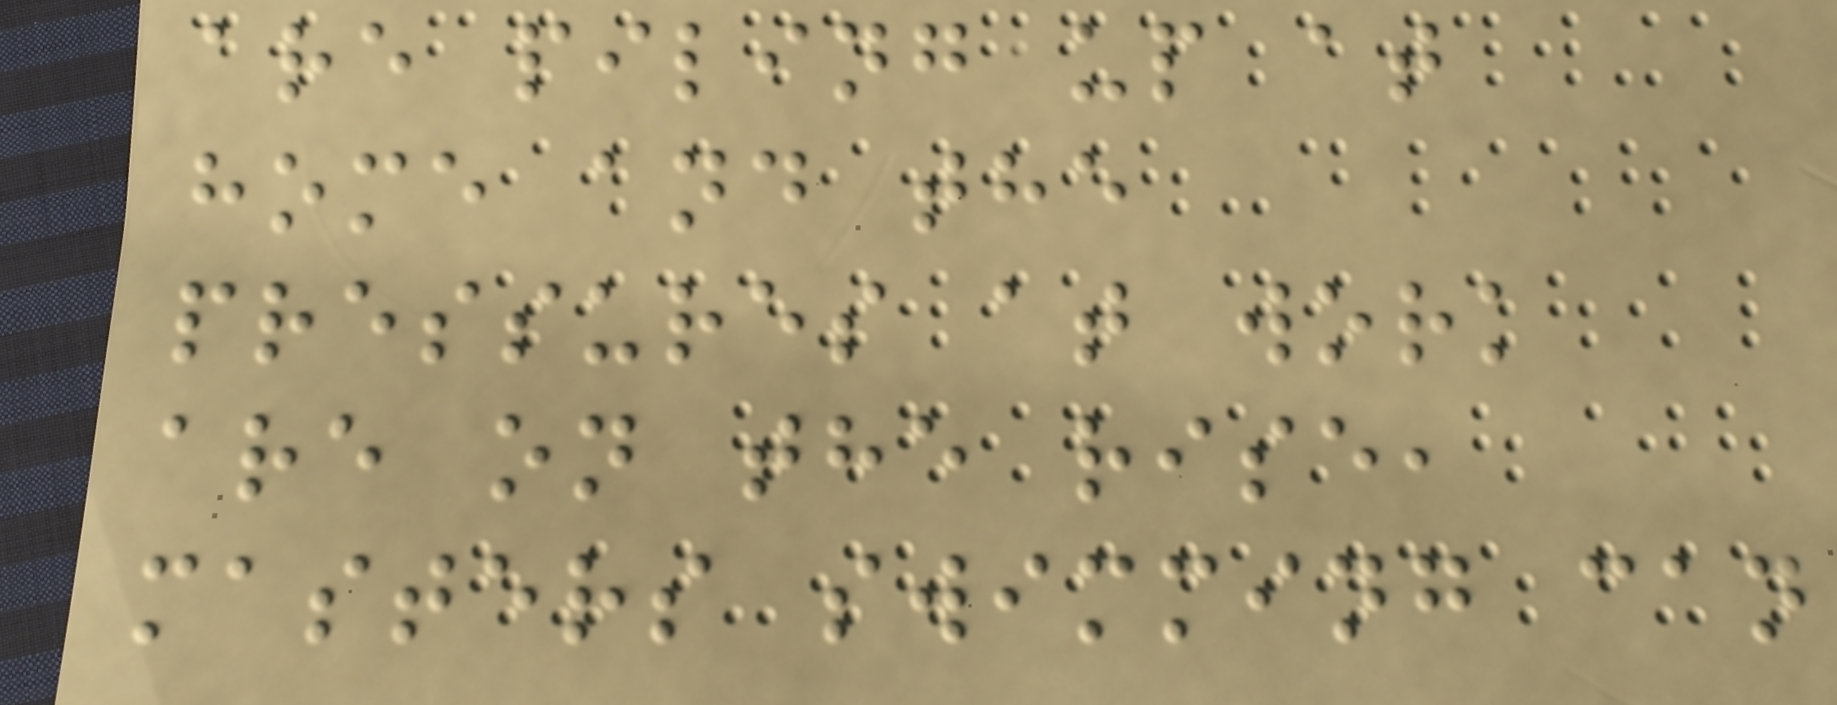are piling up at
home and the
pressures at work
are on the rise,
masters swimming can
